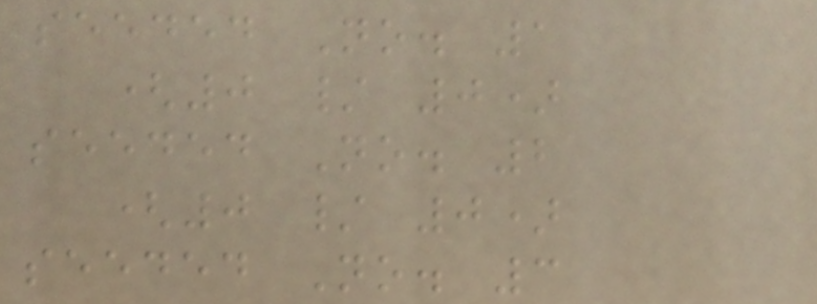seeded No. 1
(0 / 0)
seeded No. 2
(0 / 0)
seeded No. 3
